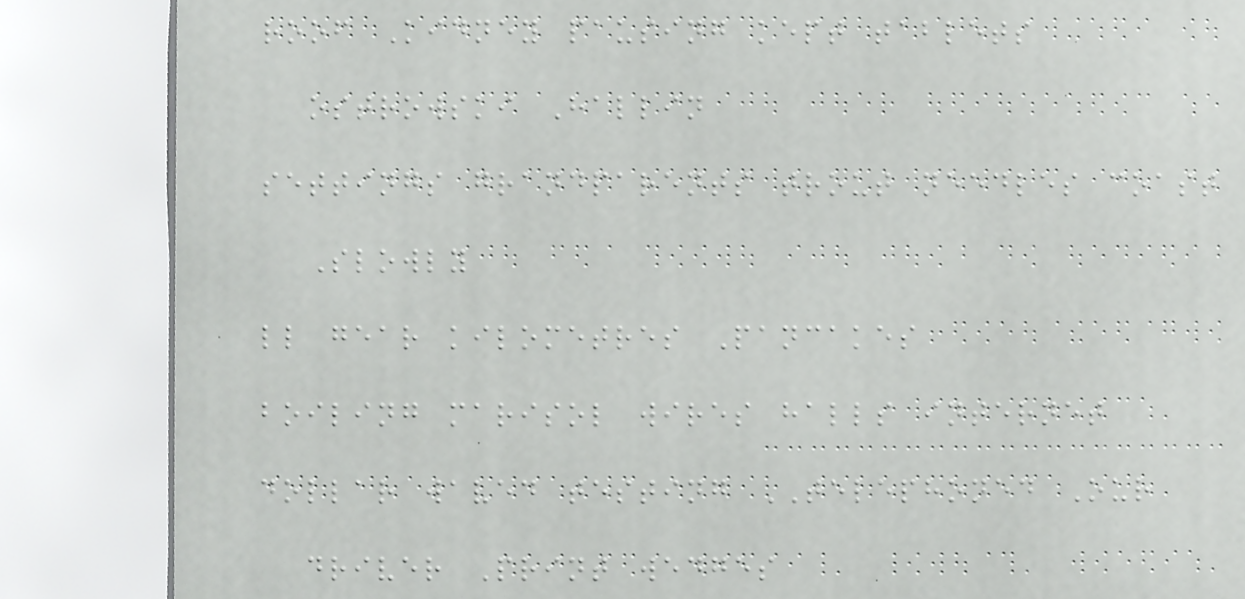roof Kidney pausing kept tablets
ostrowski Hallin
settings grandparents trout needles coast
Slowly
ll gear kilometres Pancakes
boiling marisol wires halls internet
dollar waved testing TELEPHONED Our
driver Print wedges
